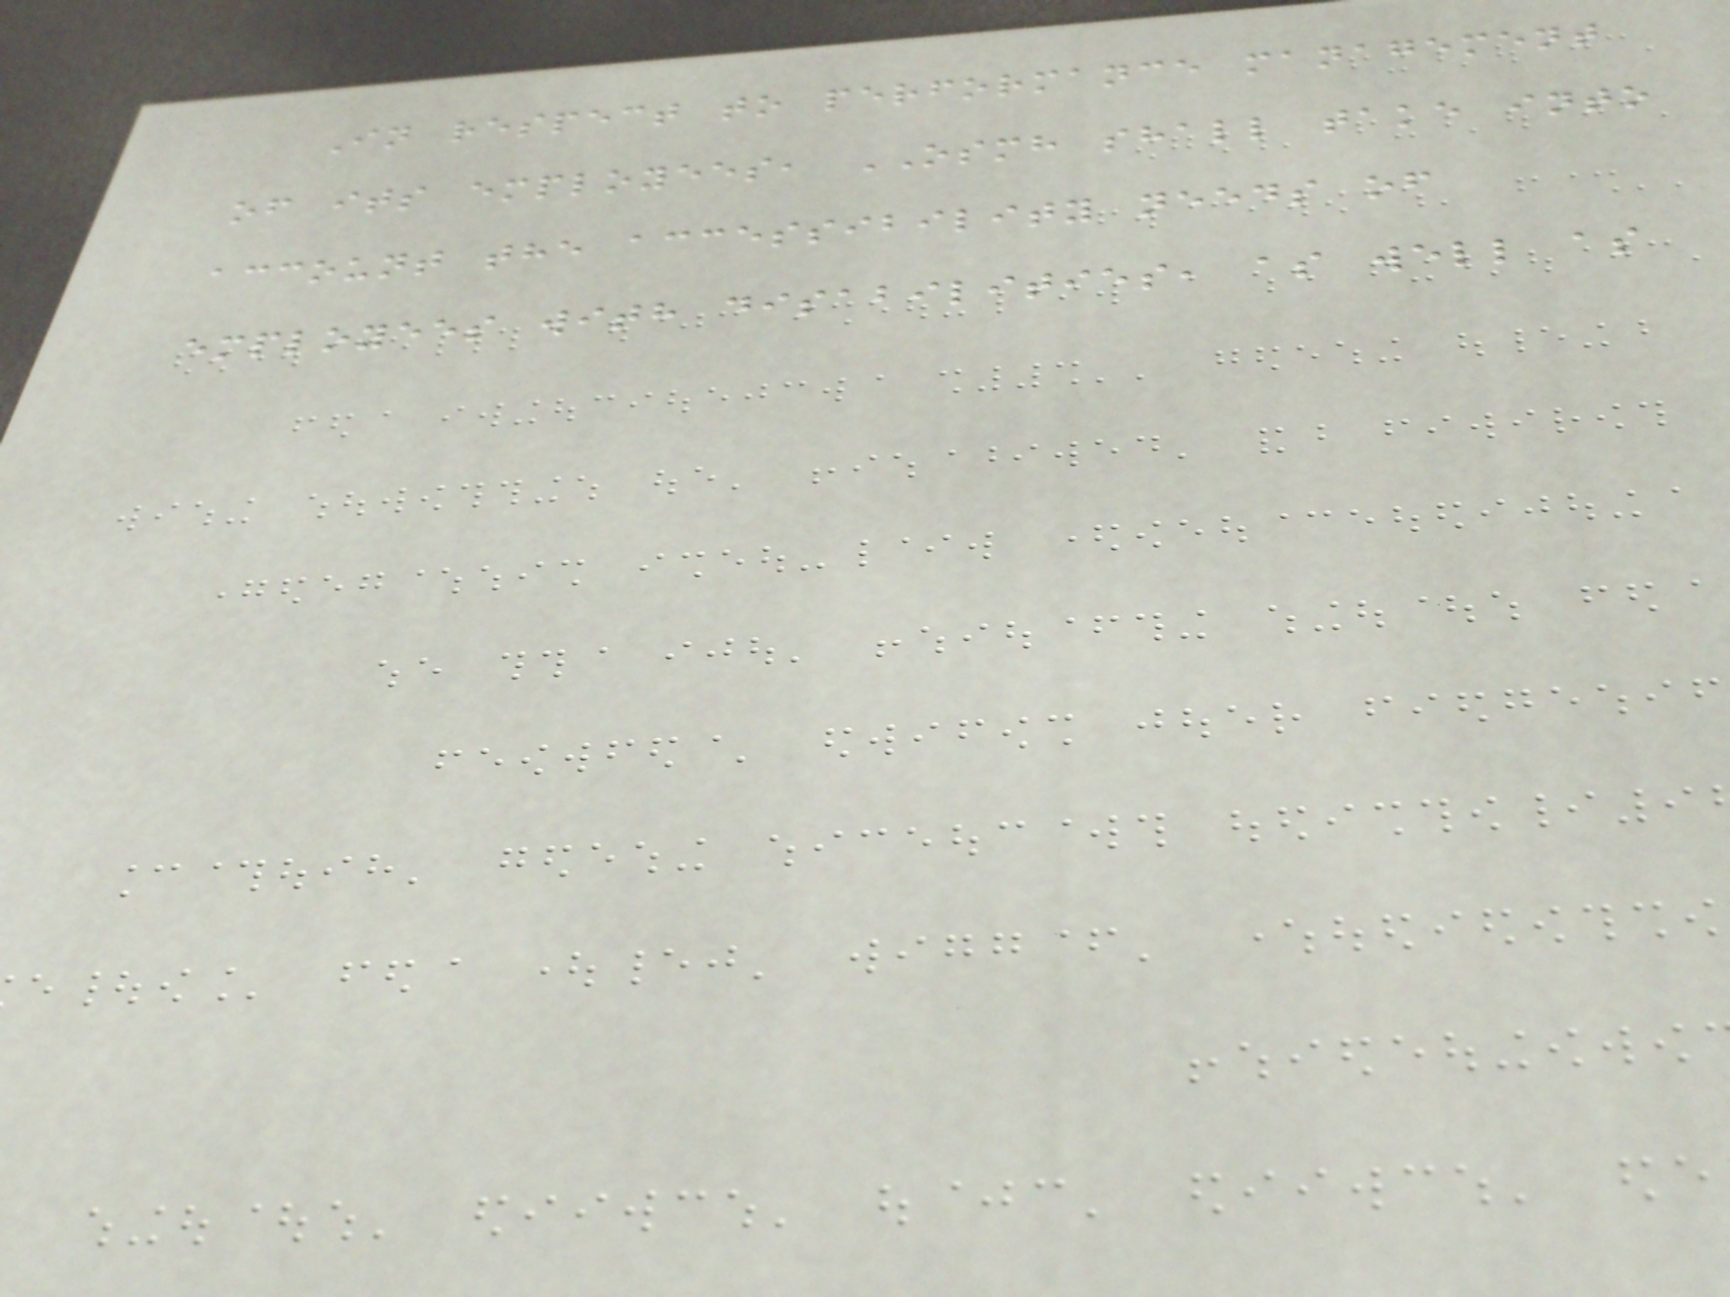In respect to performance management
of its employees, OSMH shall take into
account the accessibility needs of
employees with disabilities, as well as
